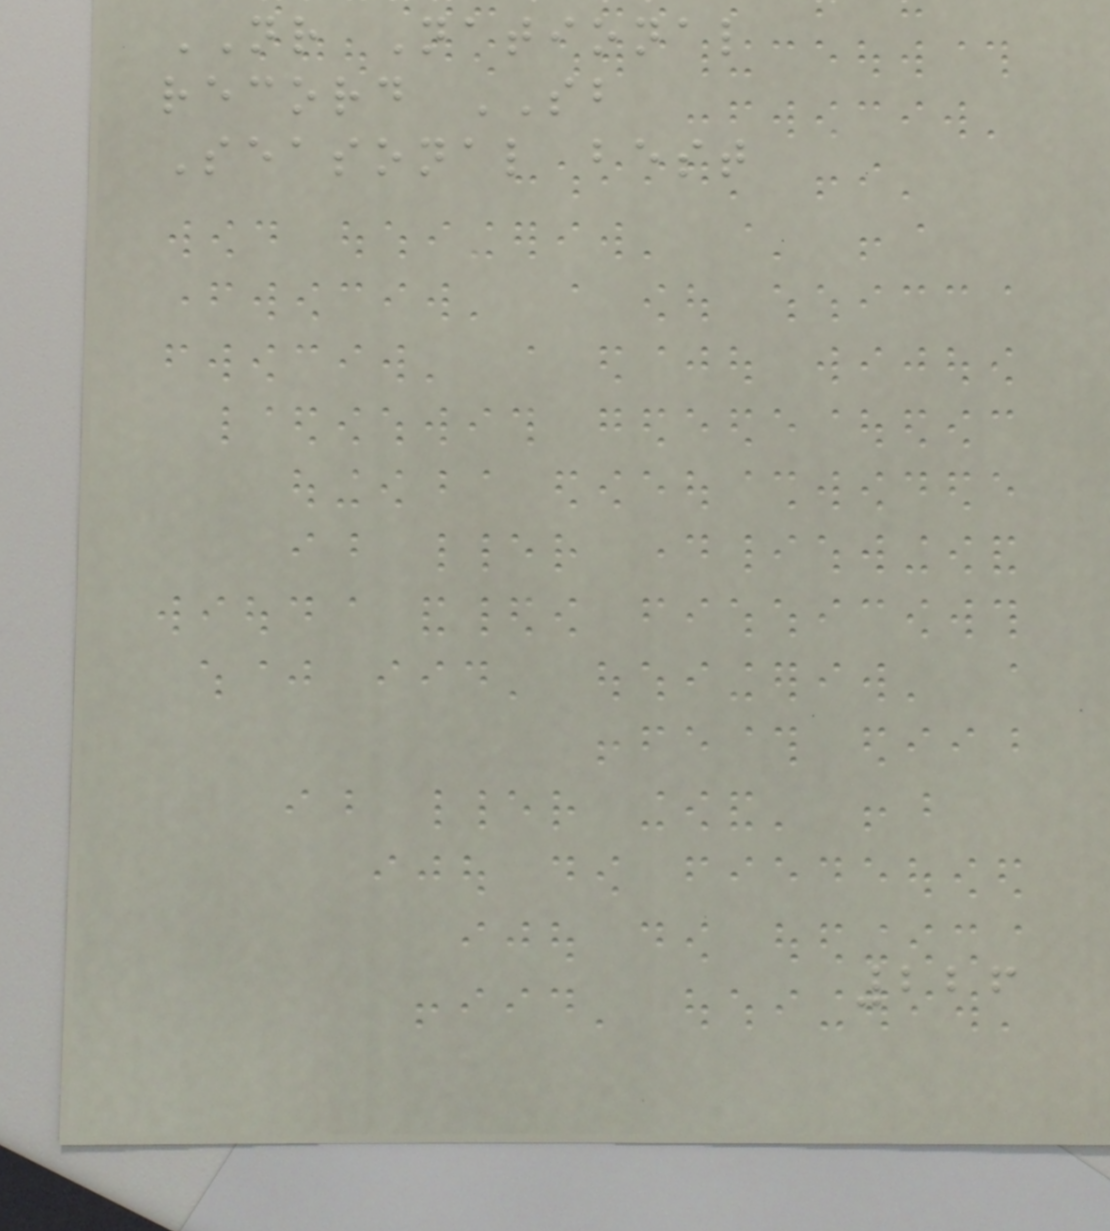NR National
record SB
Seasonal best
226
